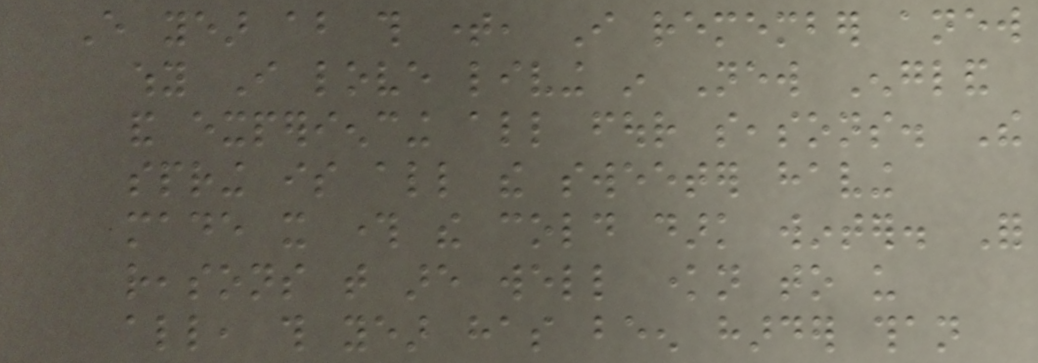Every year about this time, I remember anew
why I love living in New England
and experiencing all four seasons. The
spring is all the sweeter having
made it through the cold dark winter. For
reasons that are well known to us
all, this year has been harder than
